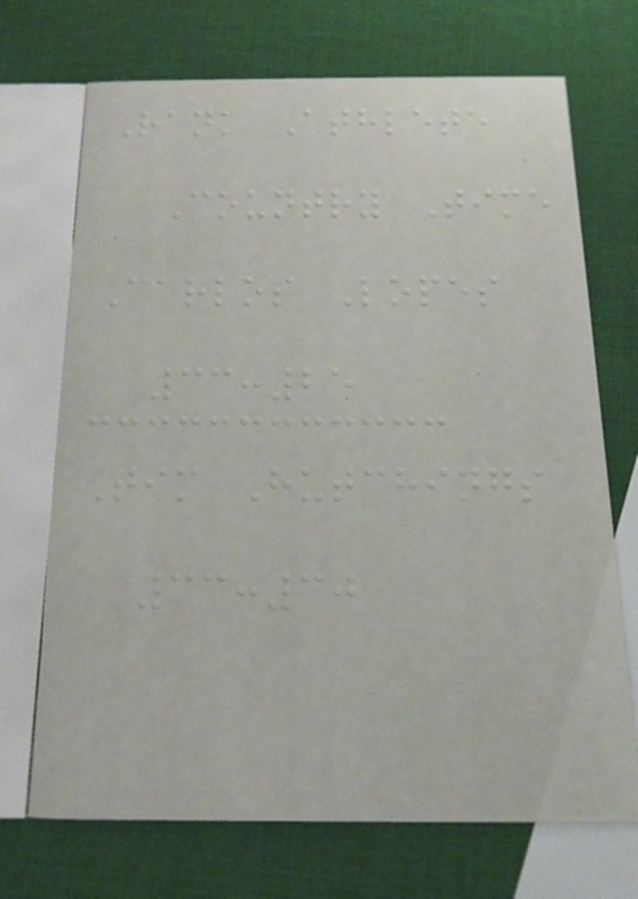Rank Athlete
Country Time
Carlos Lopes
33:25
Tim Hutchings
33:30
